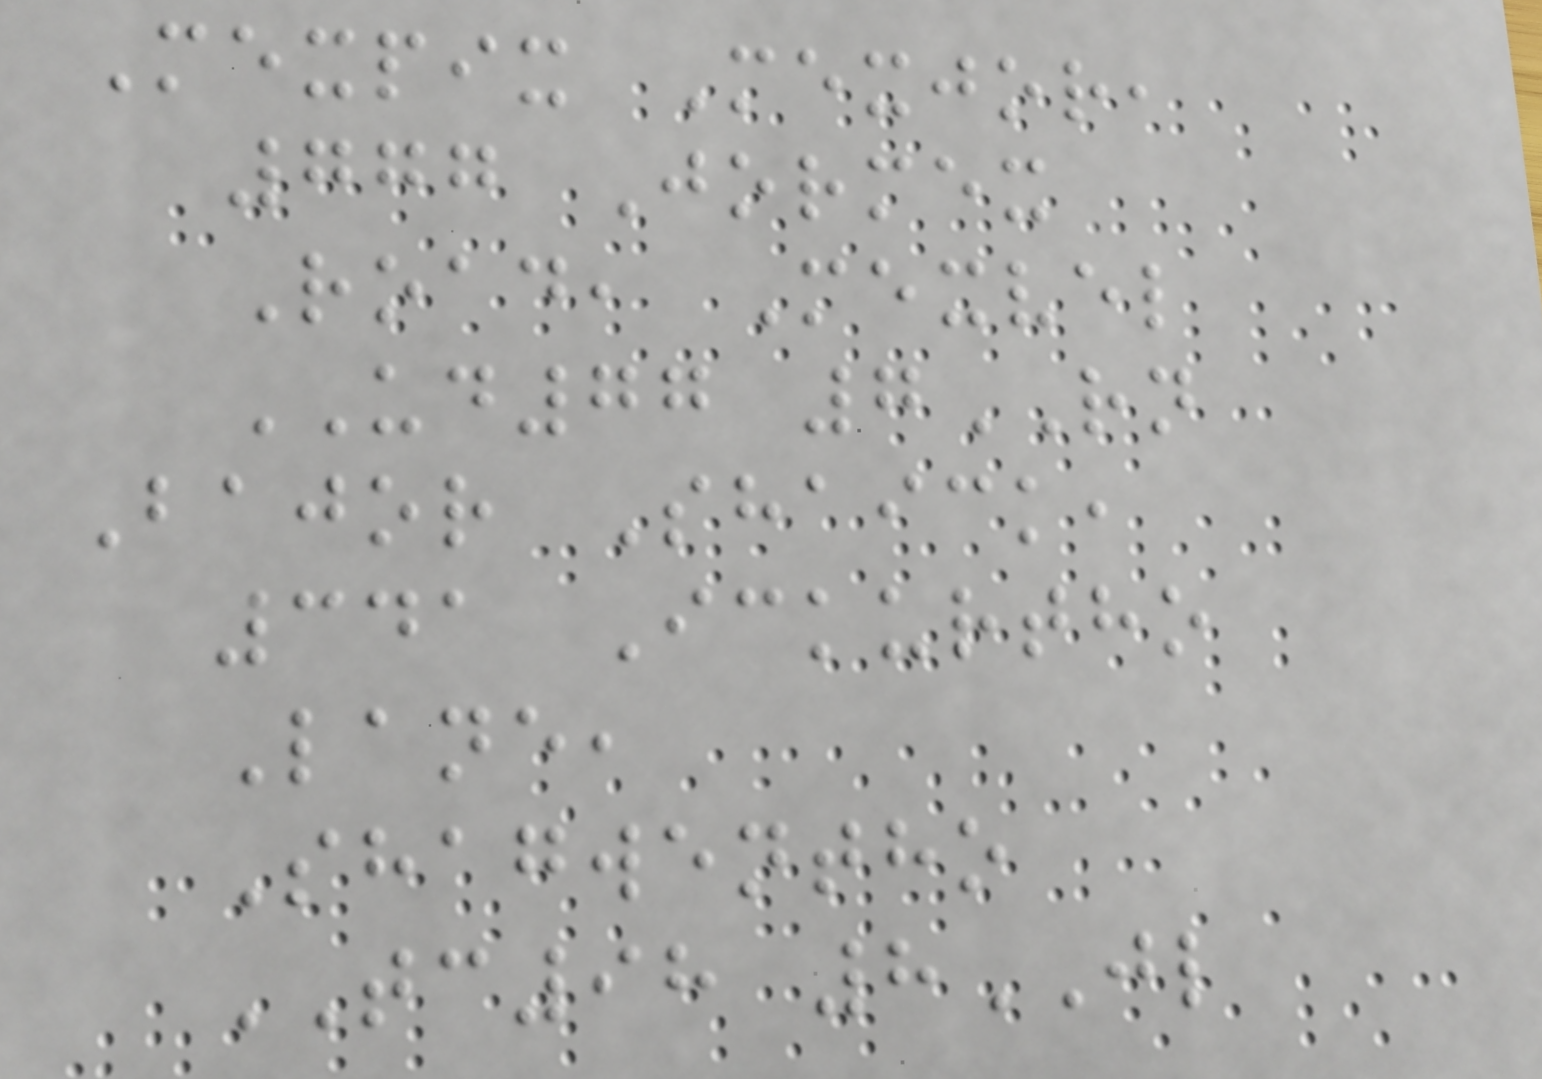Mexpix Mexjor,
777 Jormex
Road, Mexvel
UD77 7RN
Bajor Shaick,
341 Ickurtho
Lane,
Shagwentho
TC98 8JL
